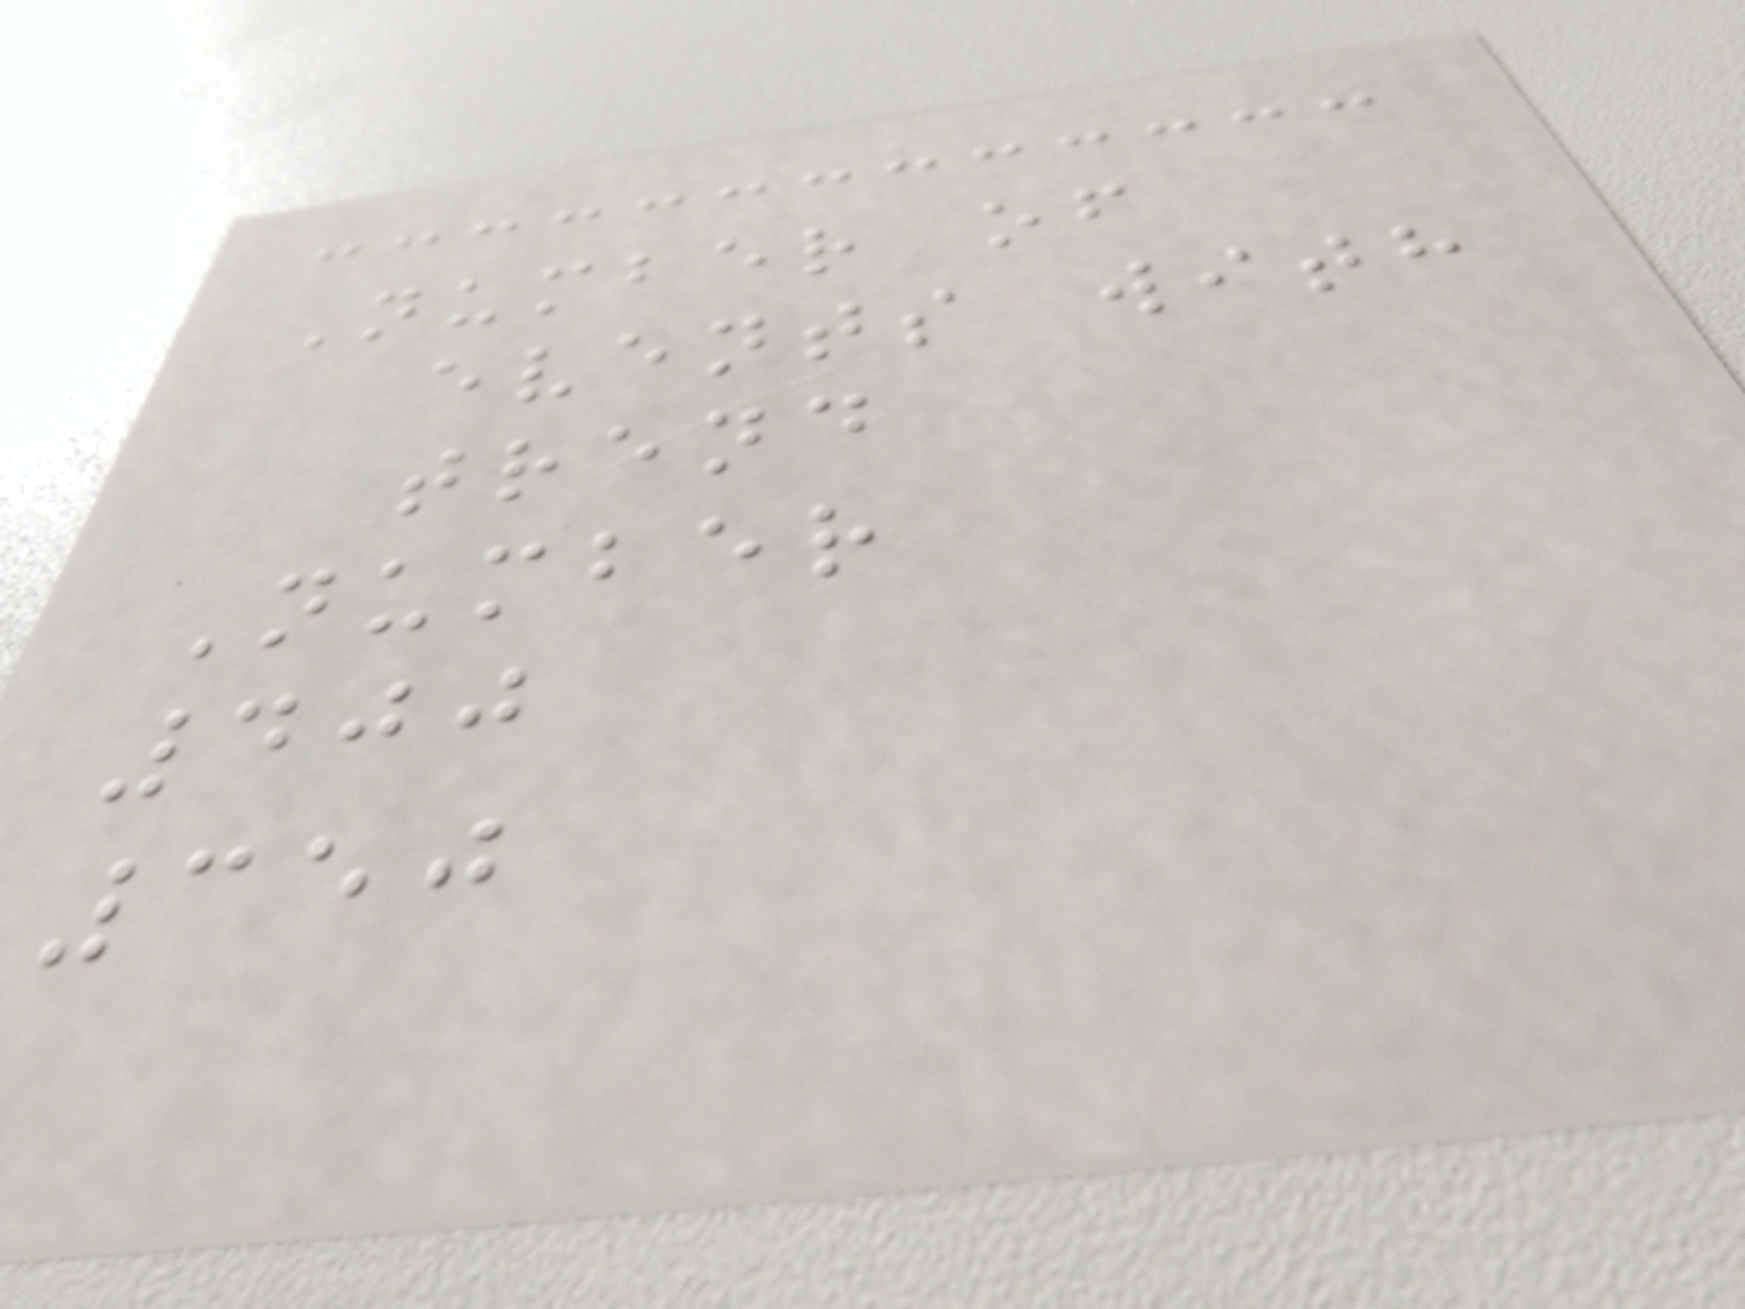Number of
events with
trend
Number
400
350
